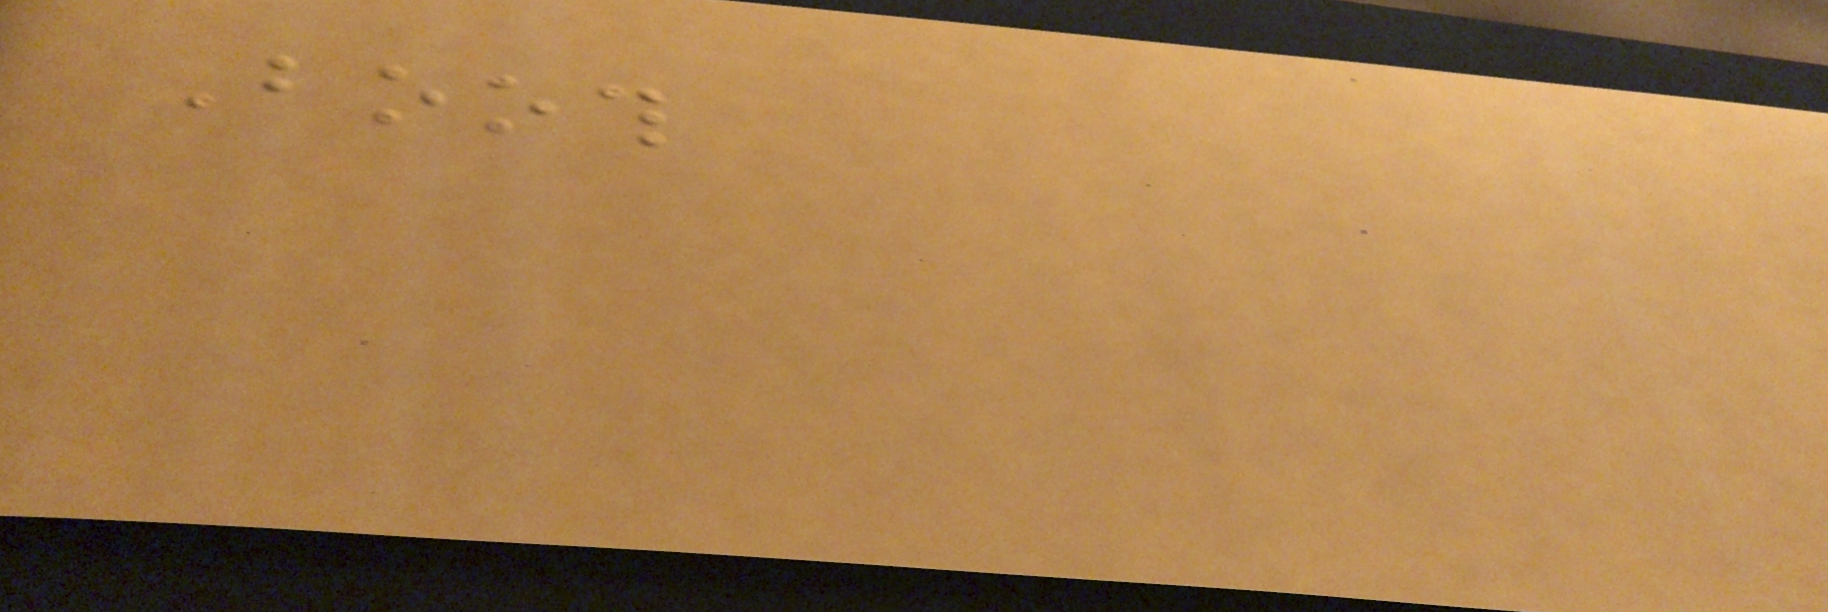Booth
